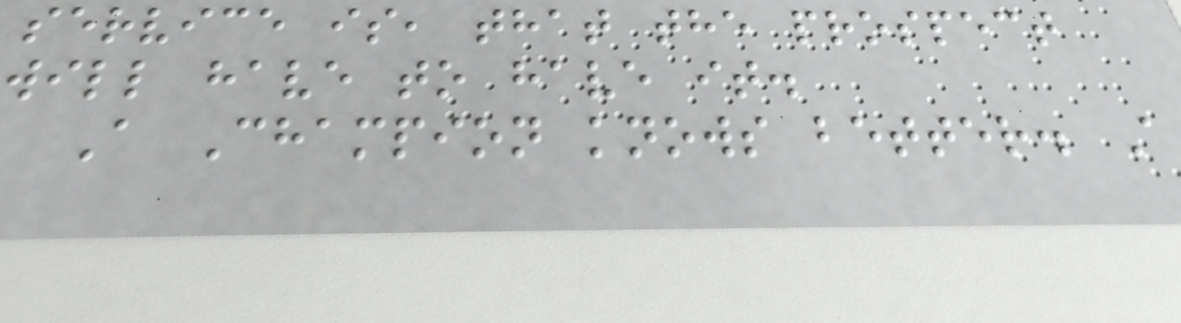service is, that the prospect
will have to have it.
A Champion knows better. A
